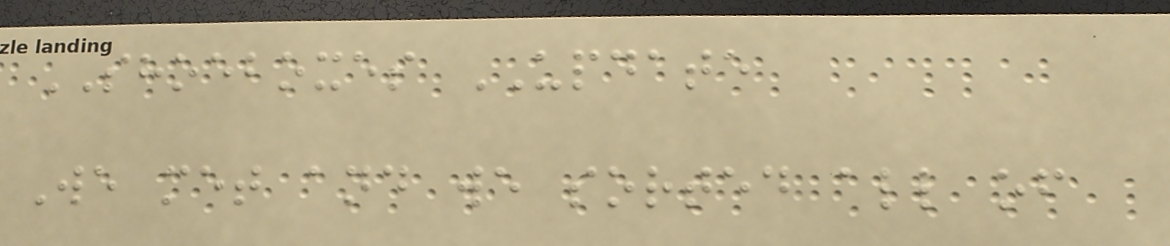SHOEBOXES UPDATE
We met and we sorted all of
